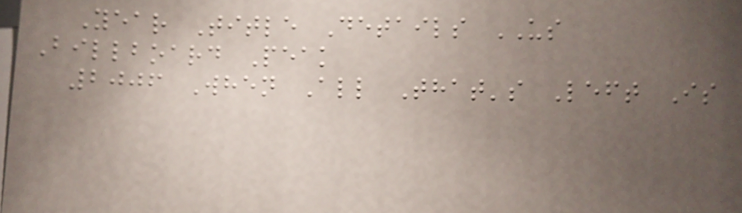Year Title Details US
Billboard Peak
2006 When All That's Left Is
